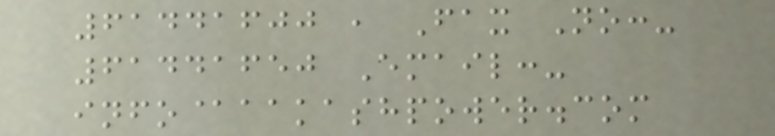61441600 , Fax No:-
61441650 Email:-
info@aakashpower.com
